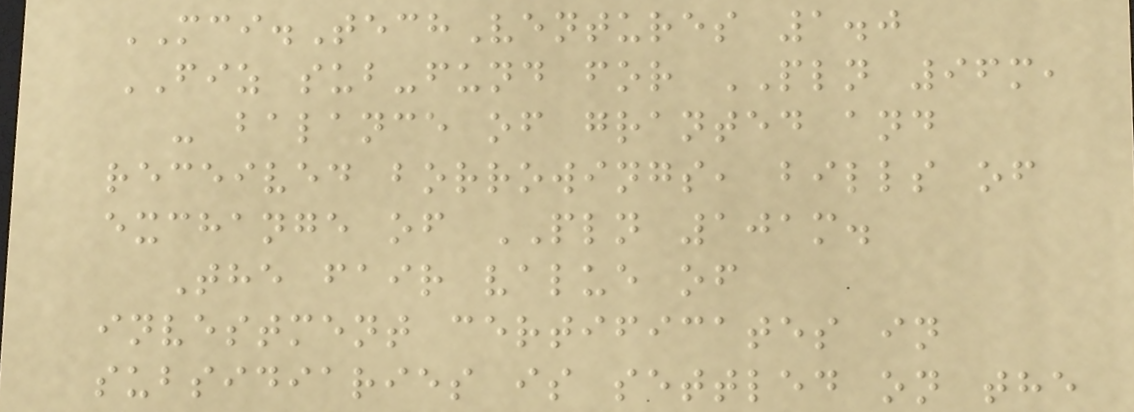MCI.TechVentures 1.0
FIZ sub-fund for PLN 96m,
- balance of granted and
received borrowings, bills of
exchange of PLN 101m.
The fair value of
investment certificates in
subsidiaries is settled on the
